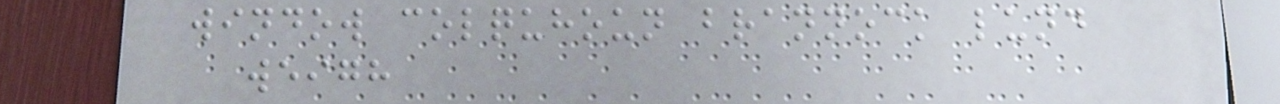window colquhoun brannock lund
weigh
